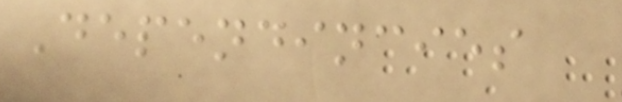Dependincies
